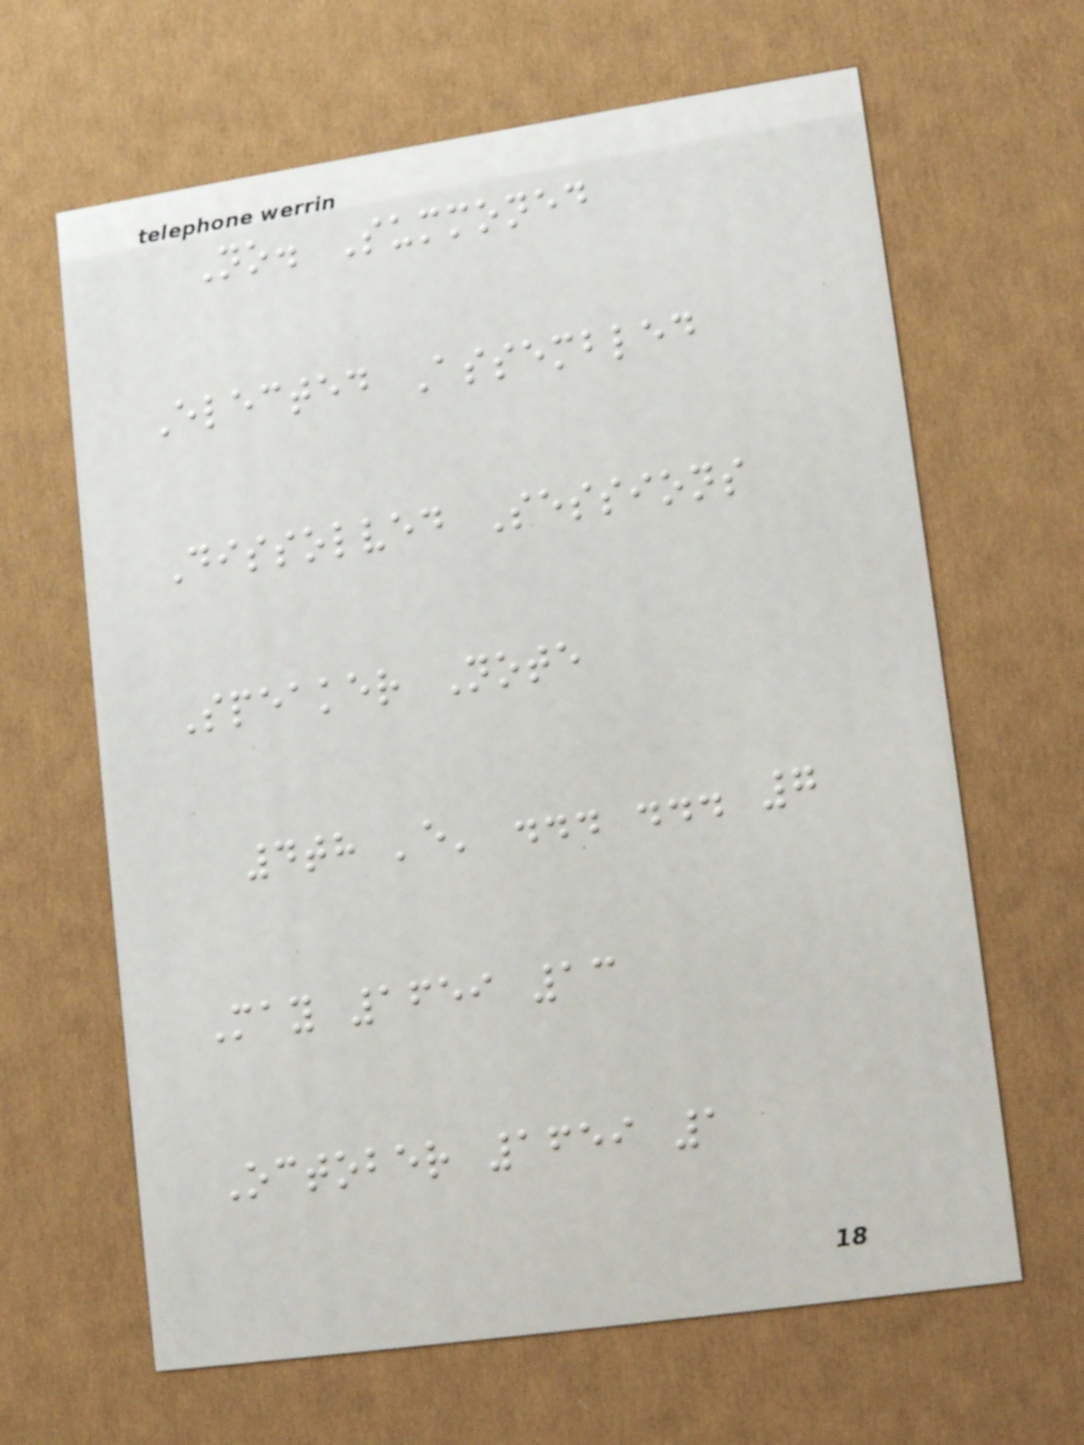No. Summoned
Elected Assembled
Dissolved Sessions
Speaker Note
4th 'e' ... ... 7
May 1659 13
October 1659 1
